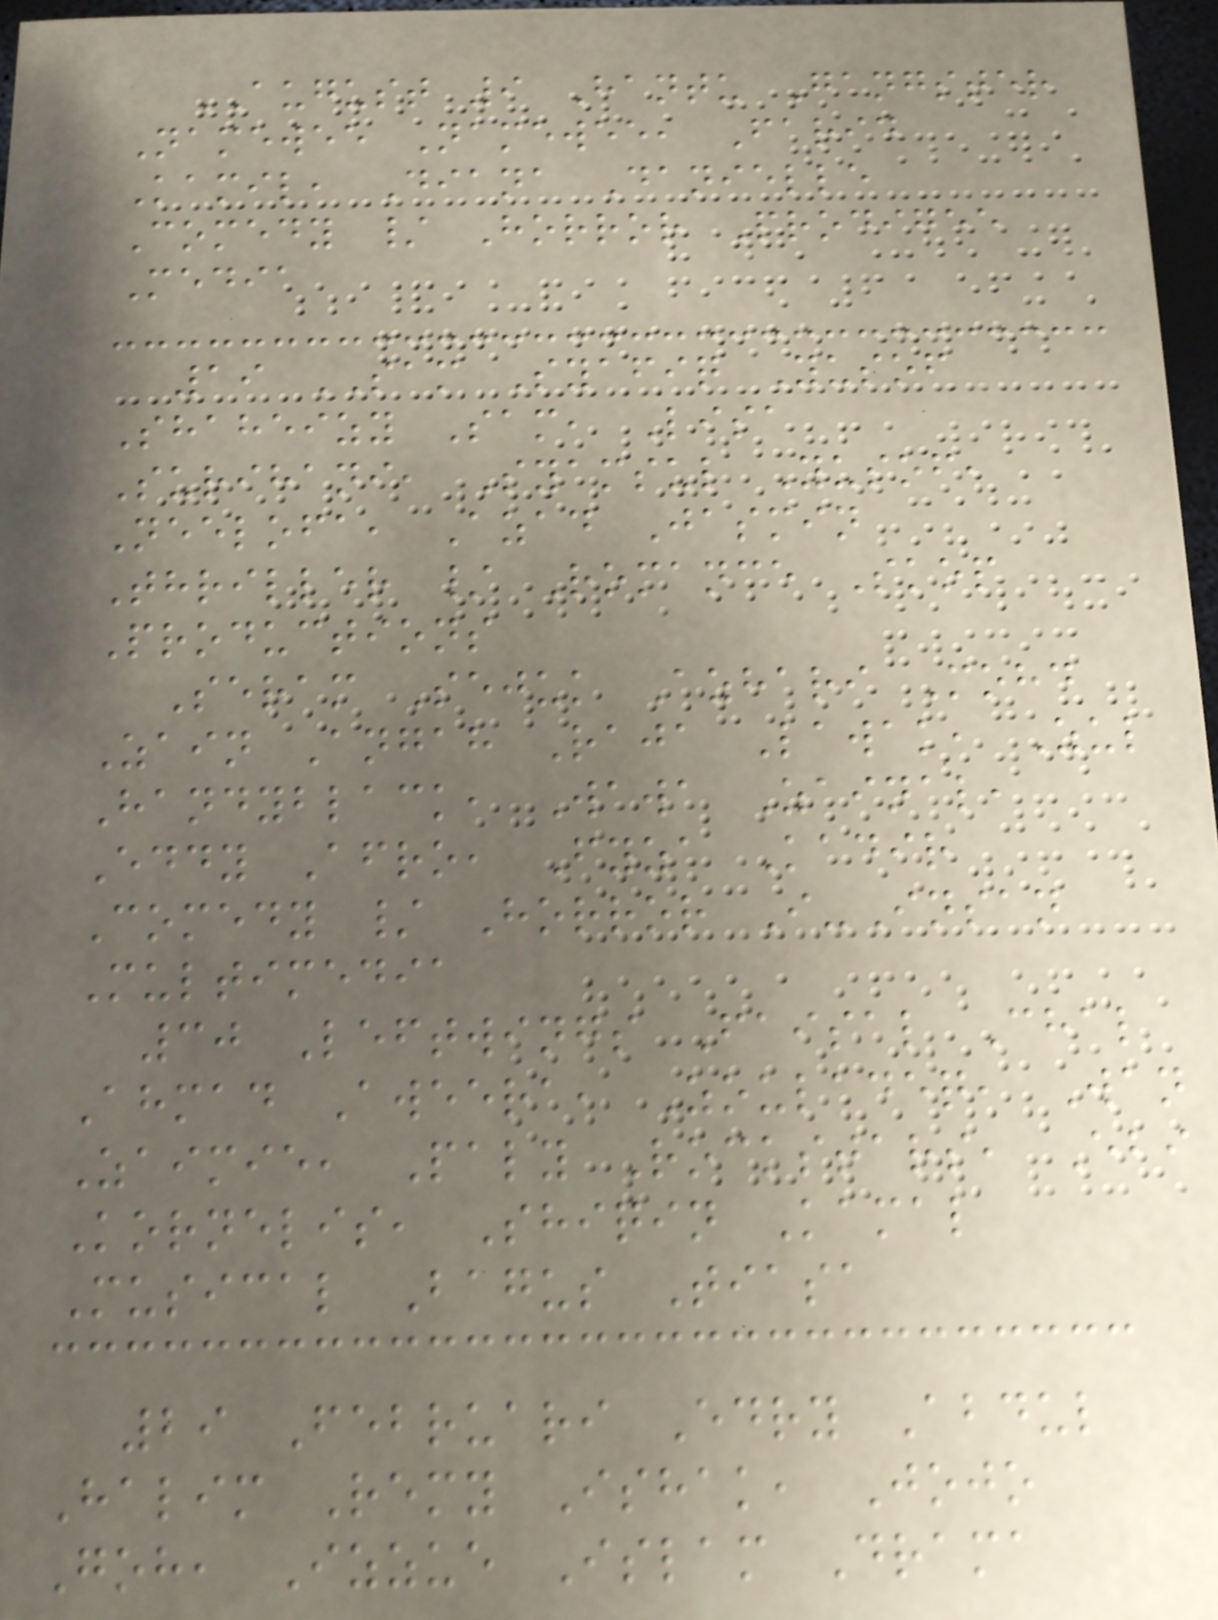AUGUST 9 Hantu Gangster
Namewee Namewee, Farid
Kamil, Diana Danielle
Comedy / Horror Prodigee
Media
19 SAM Syafiq Yusof
Shaheizy Sam, Lisa
Surihani, Syamsul Yusof,
Neelofa, Azad Jasmin
Thriller / Romance Skop
Productions
Seram Sejuk Azhari Mohd
Zain Angah Raja Lawak, Zul
Handyblack, Wawa Zainal,
Eddy Afro, Fyza Kadir
Comedy / Horror I-Insan
Multimedia
30 Leftwings Faisal Chal
Ahmad Aweera, Zouladeq, Wan
Zaimie, Paly Rockstars, Ebi
Kornelis, Shiqin Kamal
Musical Bagus Tiasa
29 Februari Edry Abdul
Halim Remy Ishak, Jojo
Goh, Izzue Islam Drama
